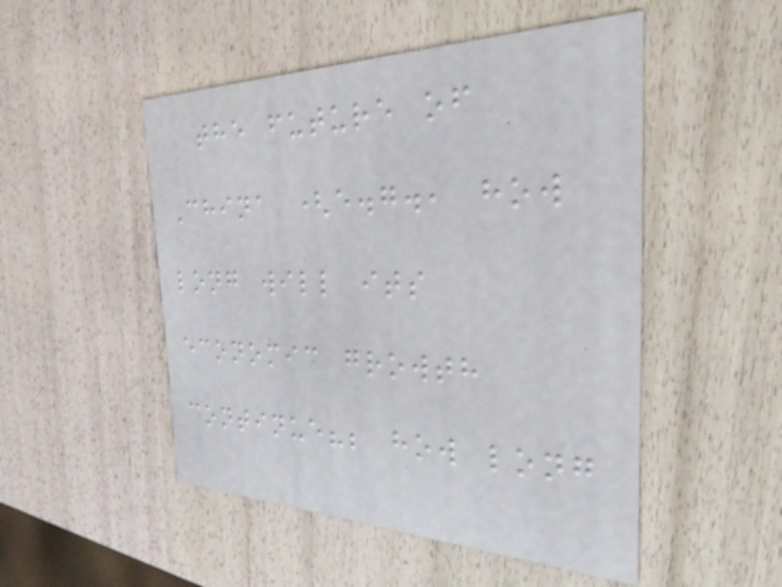the future of
China (e.g., how
long will its
economic growth
continue?; how long
